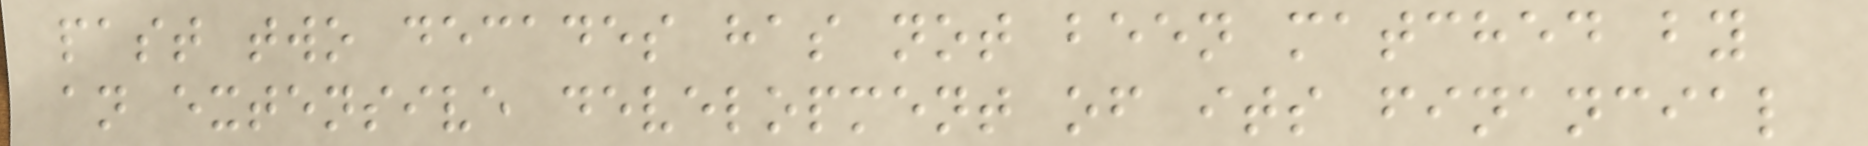past two decades has not been matched by
an extensive development of its financial
